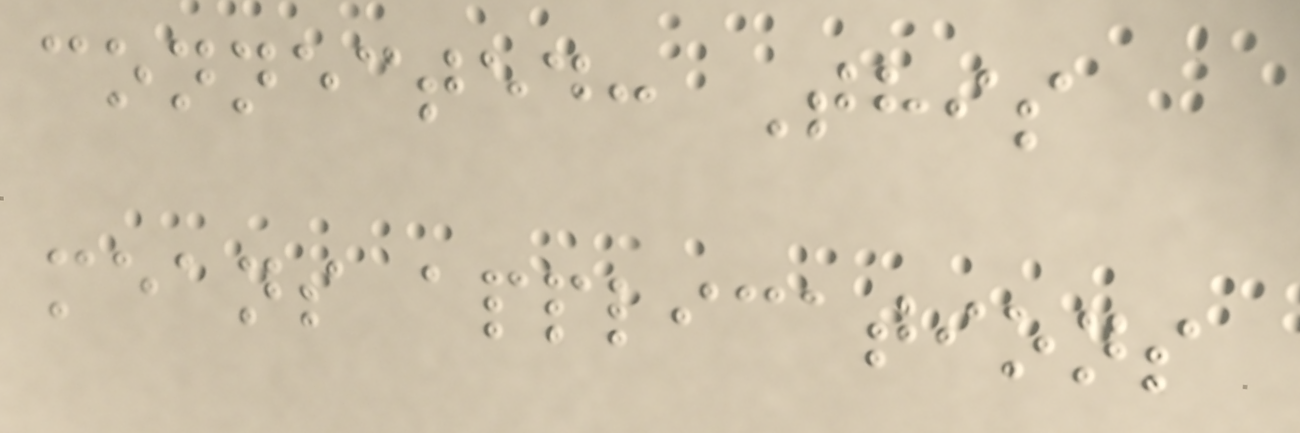connected: This
means applications
